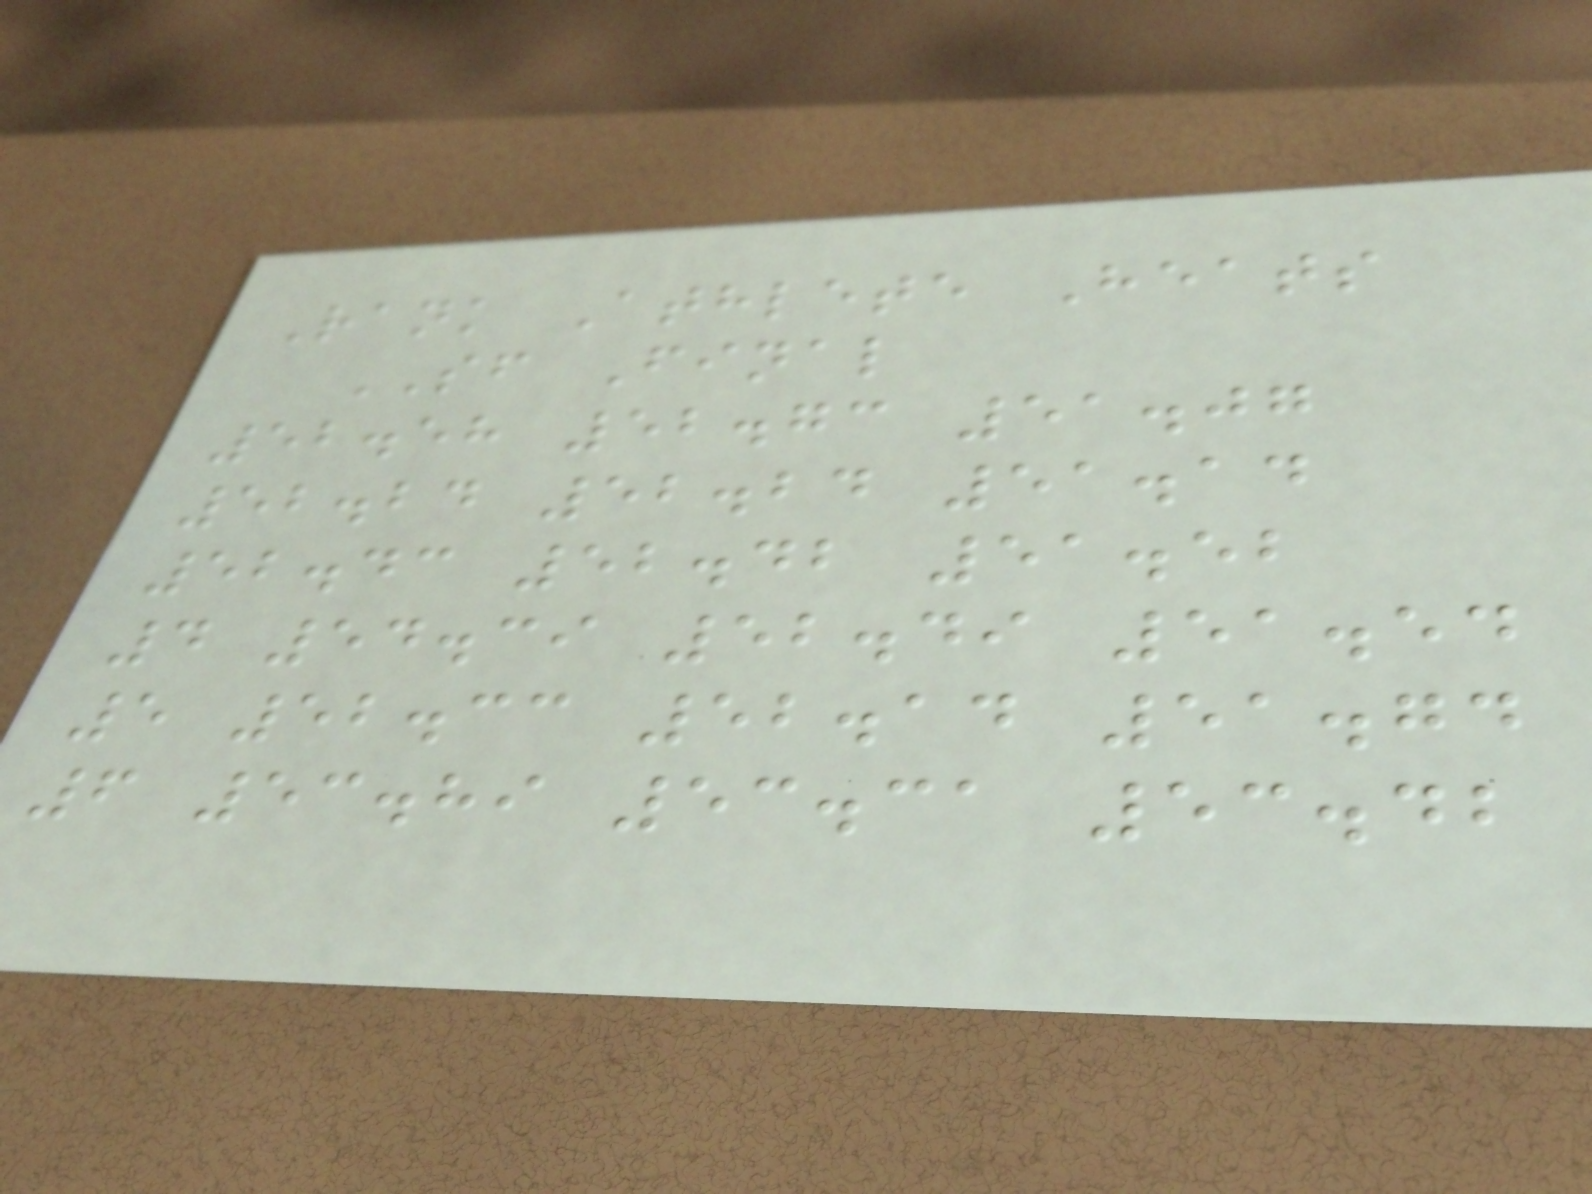Rank Athlete Heats
SF Final
52.58 52.73 51.07
52.24 52.24 51.14
52.43 52.42 51.52
4 54.39 52.49 51.54
5 52.33 52.14 51.74
6 53.89 53.31 53.42
